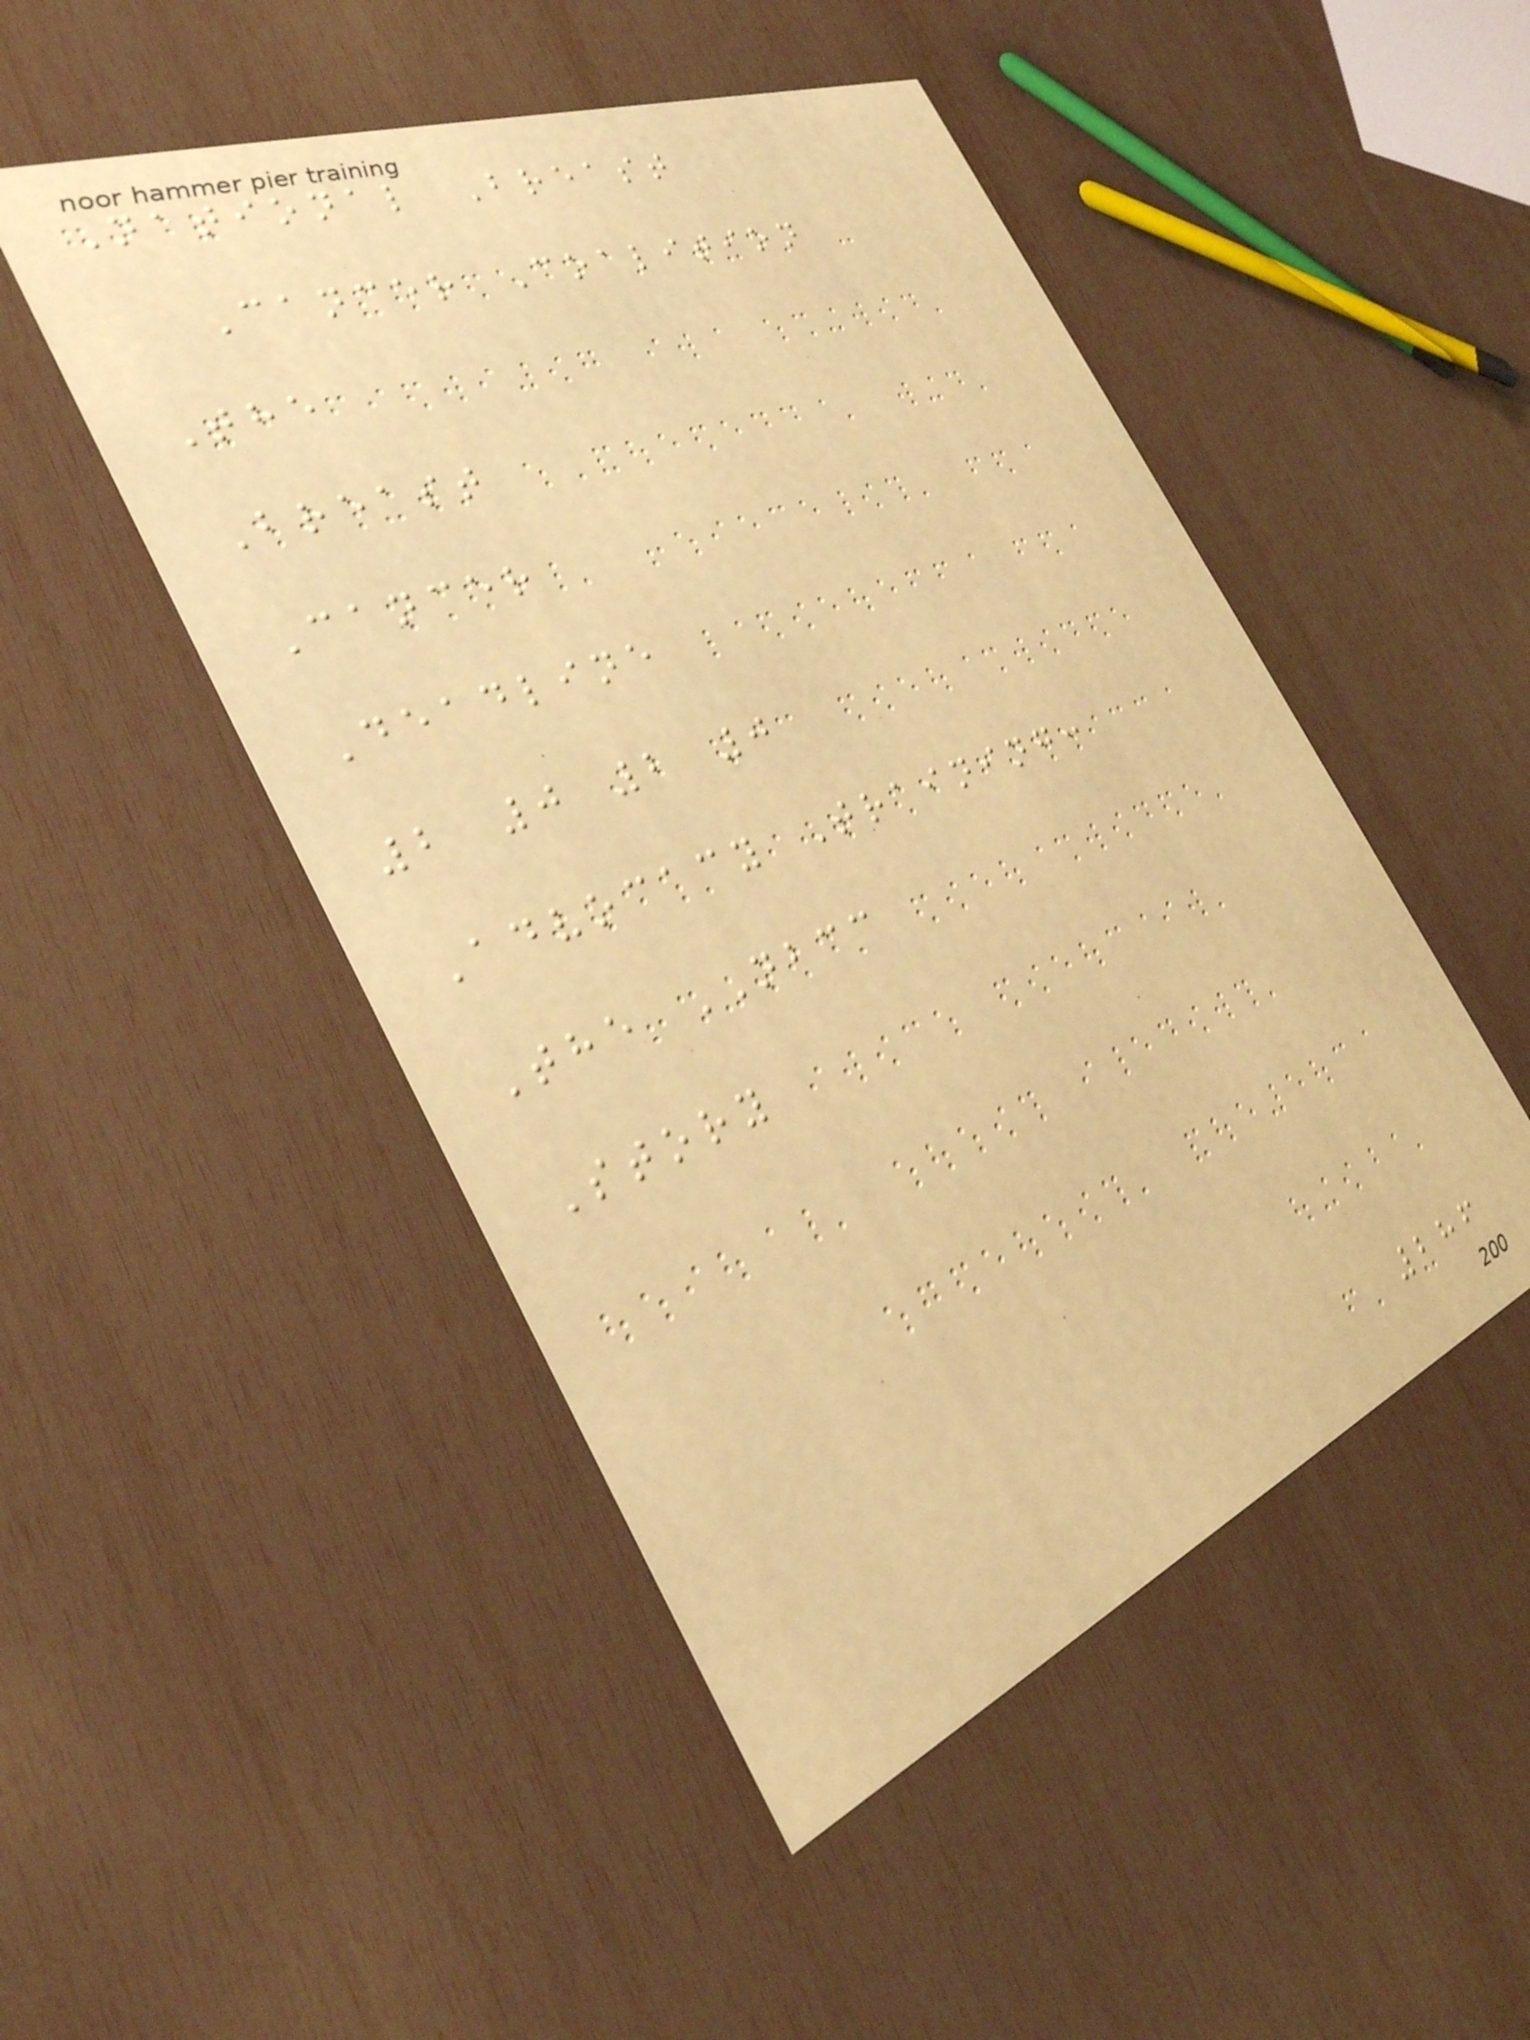National Breast
Cancer Coalition
The
Breast
Cancer
Deadline
2 0 2 0
Advocacy Training:
The NBCC
Story
286
